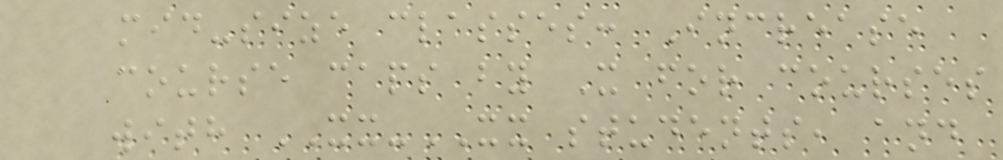mid-size classes: Increase
course caps by X for courses
with XX-XX students, and
